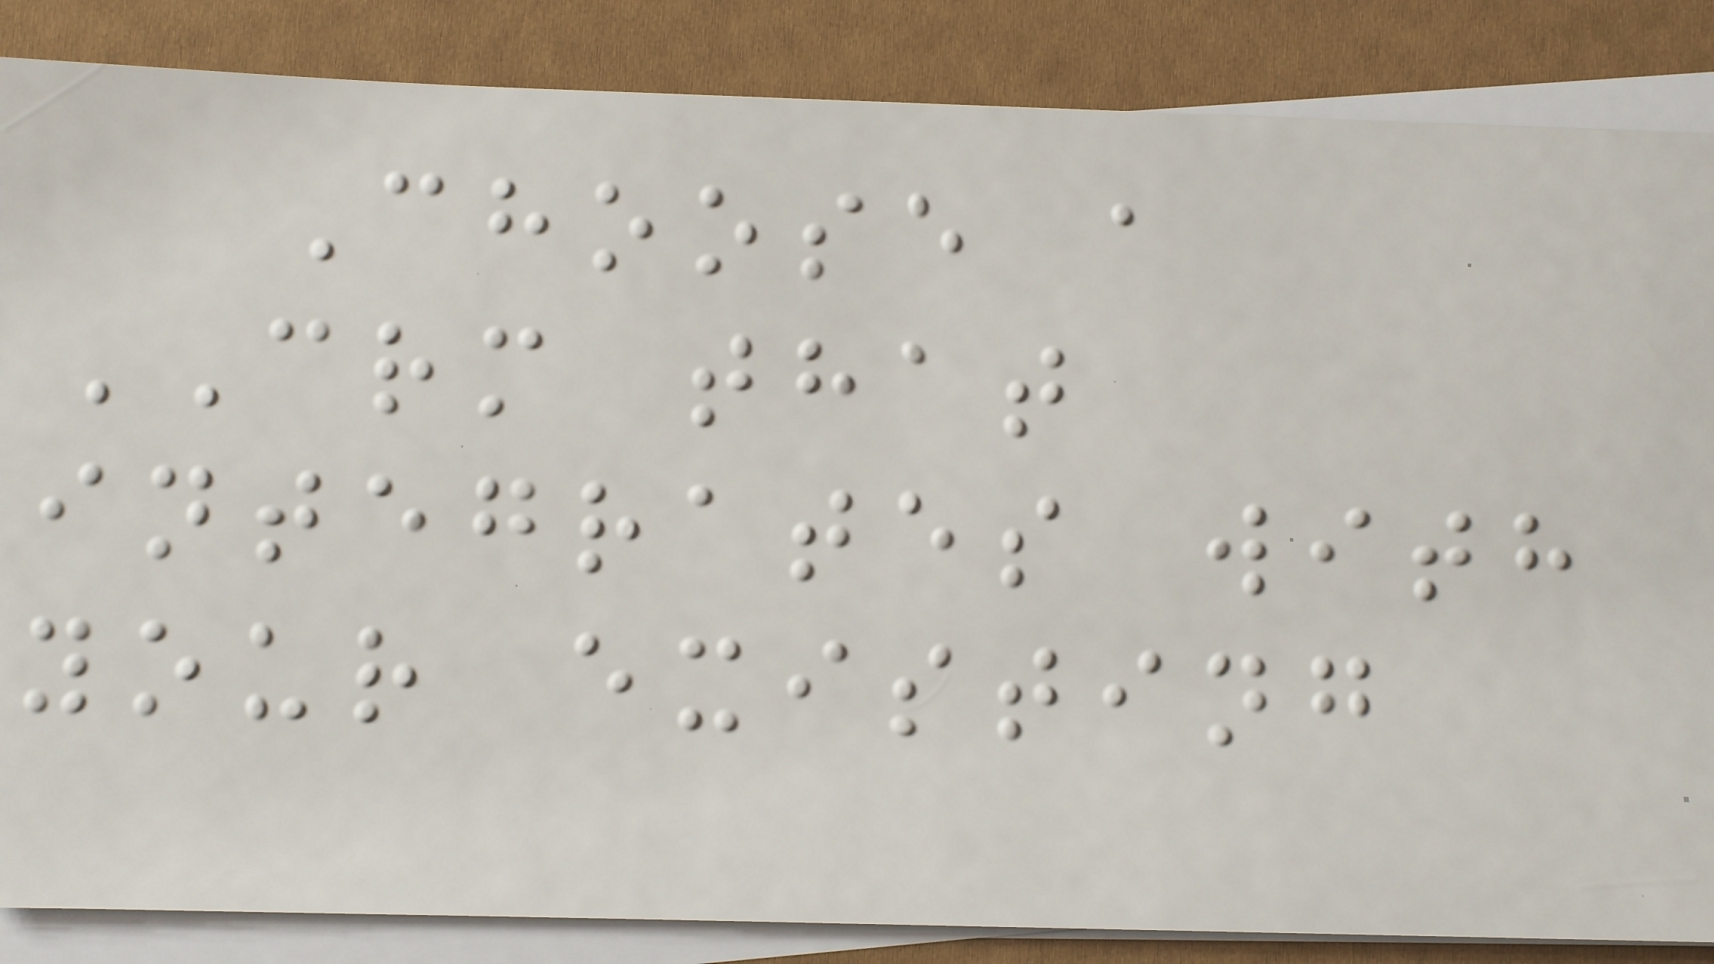Choose a
CRM that
integrates with
your existing
